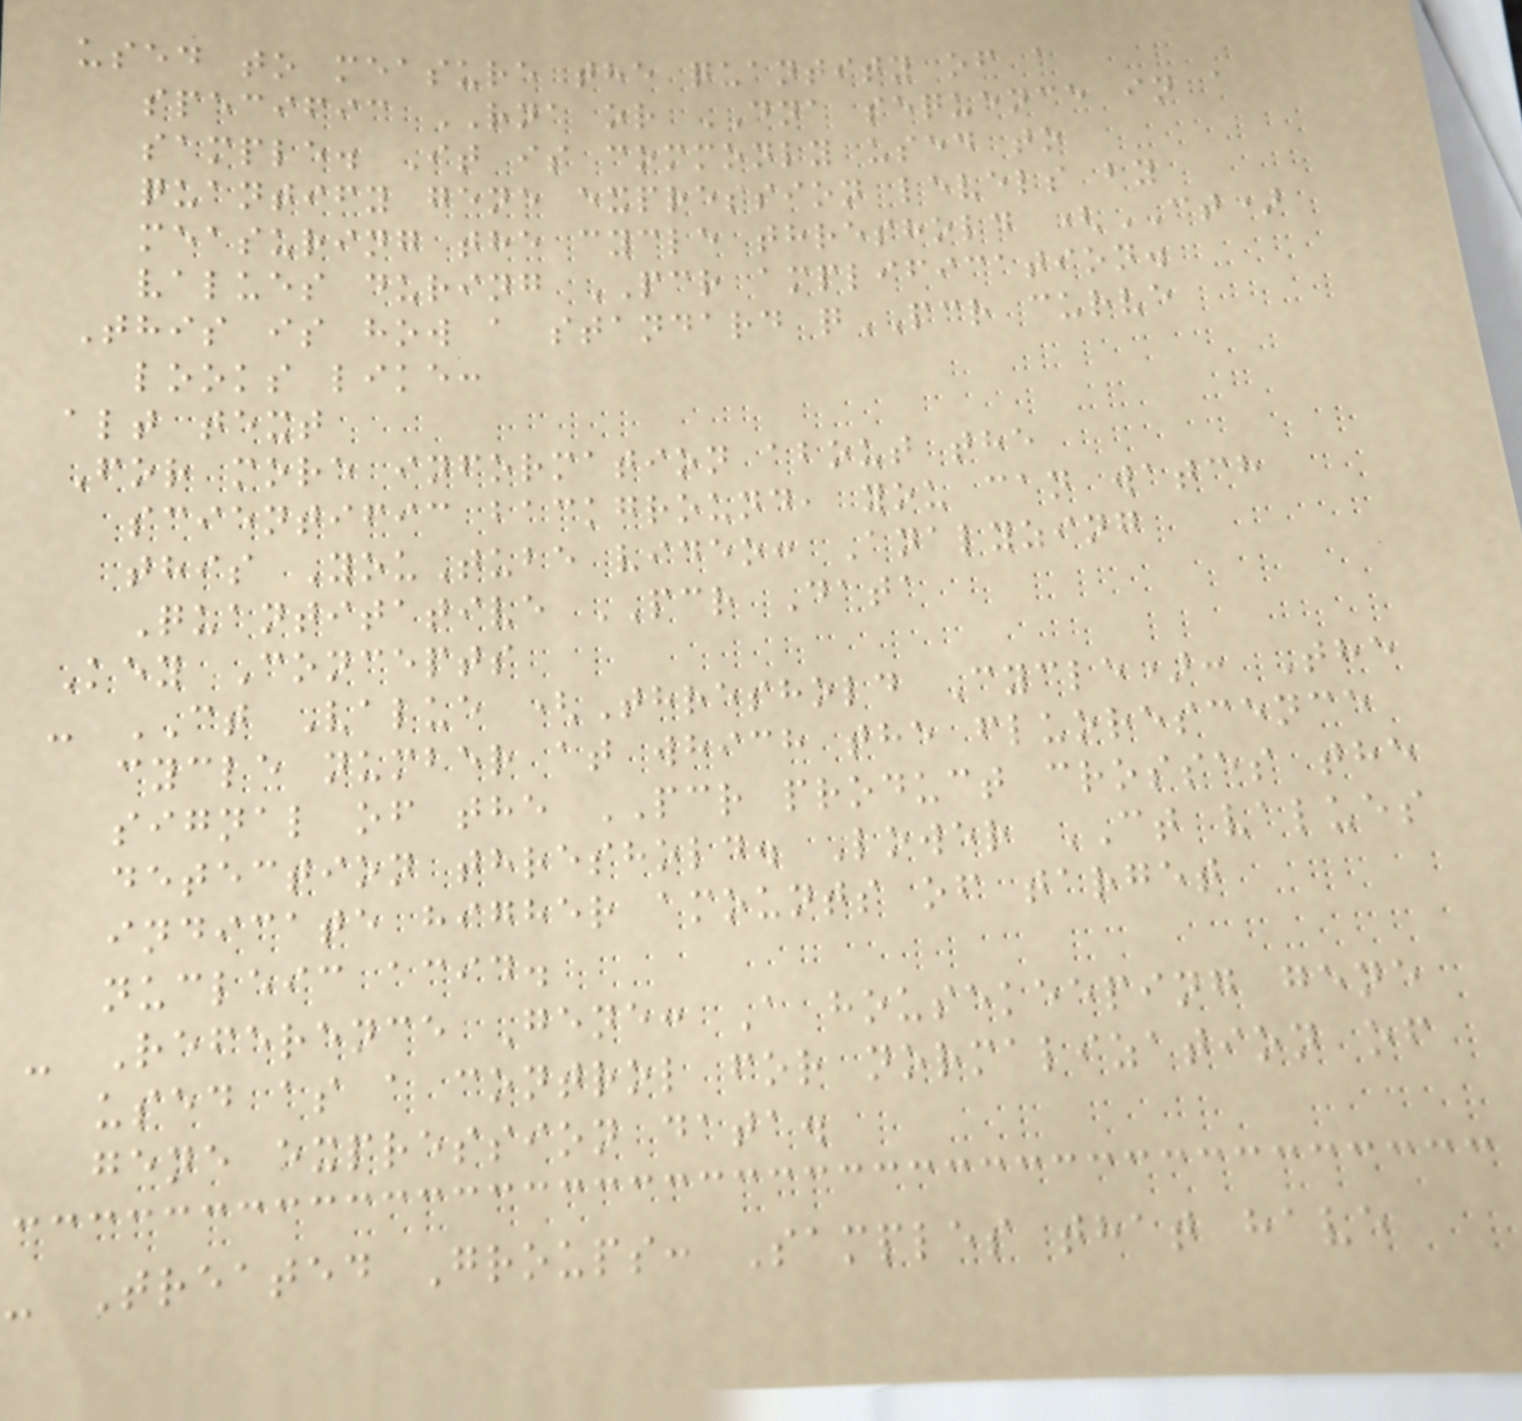used to measure the quantity of a
specific RNA or DNA sequence in a
sample. It is commonly used to
quantify gene expression levels by
measuring the cycle threshold (CT)
values during PCR amplification.
This is how a standard qPCR curve
looks like:
alt text
For more information about the
scientific background, you can watch
this YouTube video: Analyzing
Quantitative PCR Data
Key Concepts
- CT Value (Threshold Cycle): The
cycle number at which the fluorescence
signal of the PCR product crosses the
detection threshold. Lower CT values
indicate higher amounts of target
nucleic acid.
- Reference Gene: A housekeeping gene
used as a control for normalization of
gene expression data.
- Treated Groups: Samples that have
